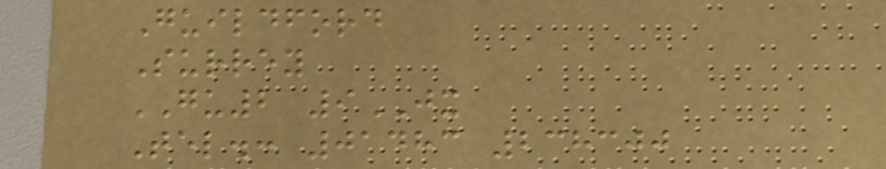Guildford
Surrey
GU2 9JX
Tel.: 01483 238300
